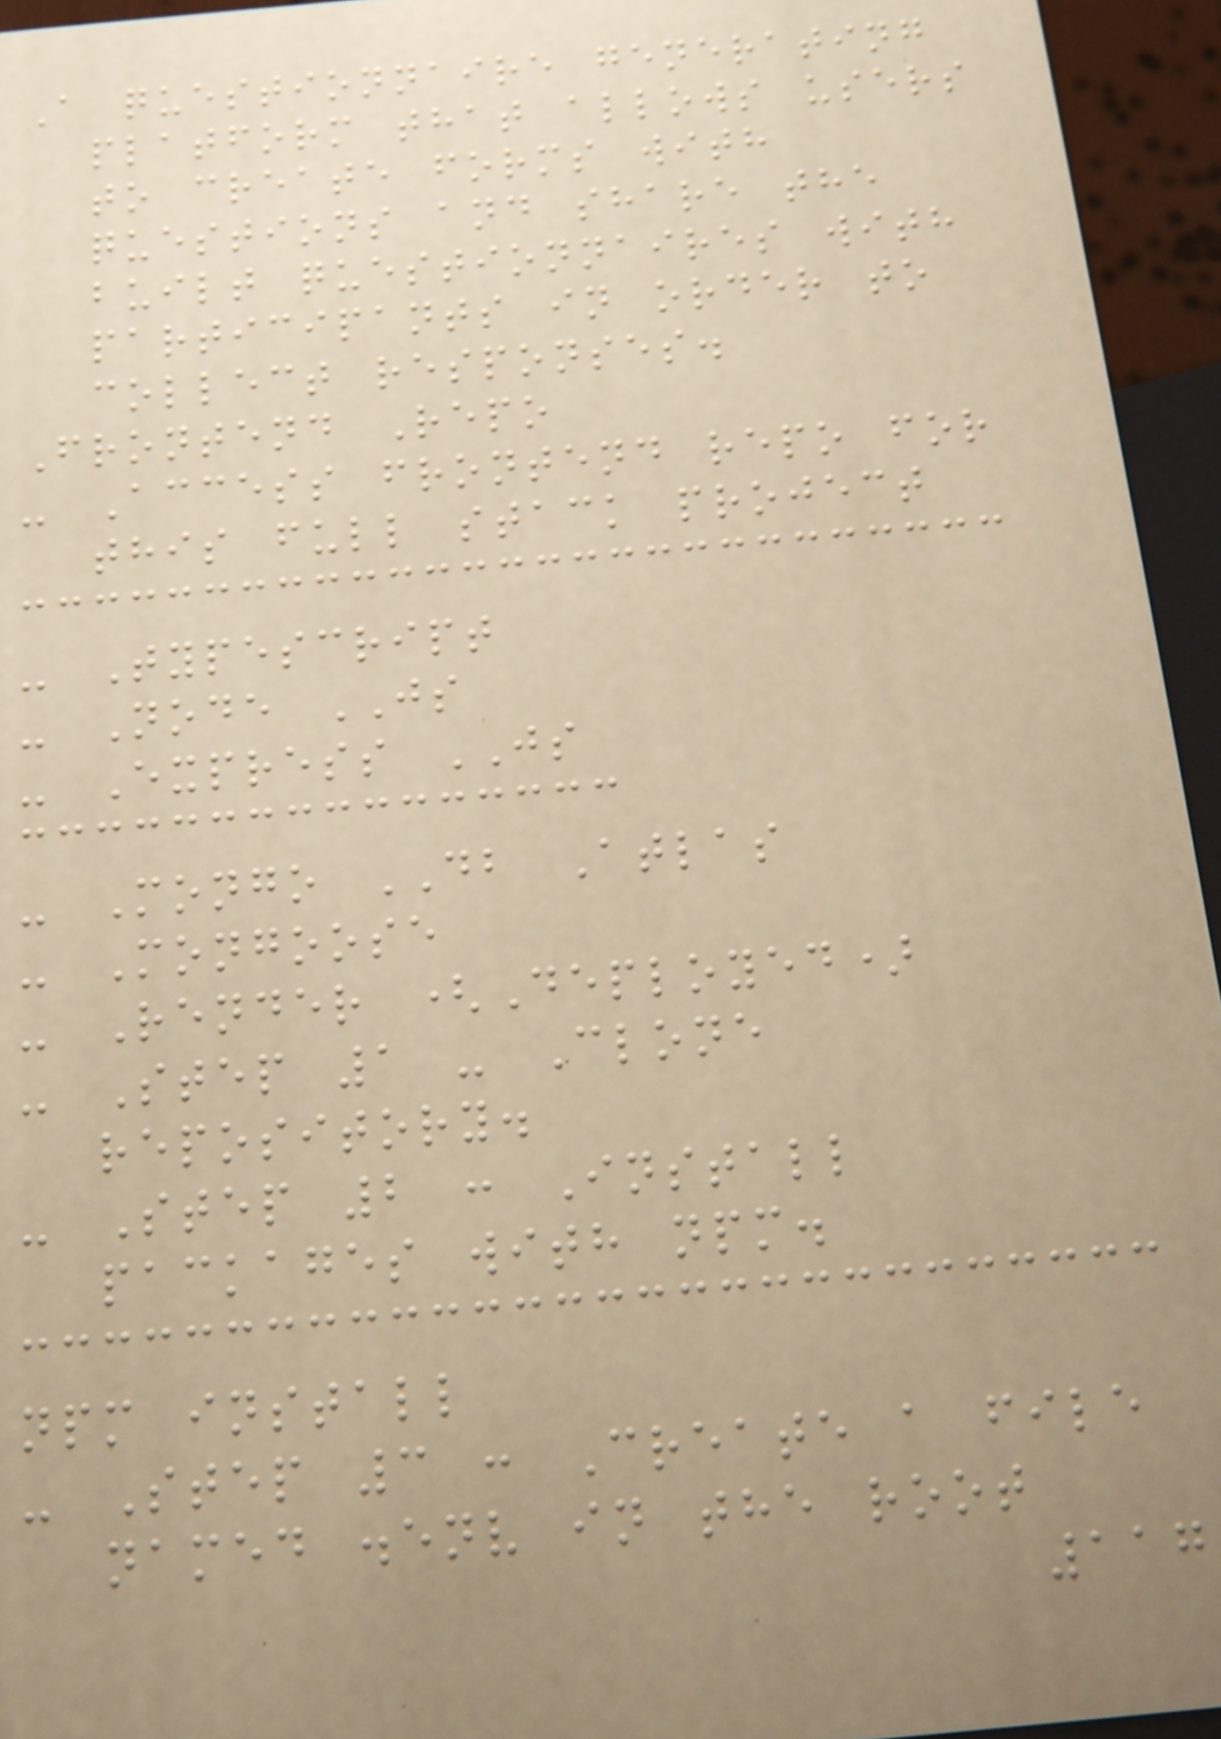A questionnaire generating
platform that allows users
to create forms with
questions and share the
built questionnaires with
participants in order to
collect responses.
Frontend Repo
- Access frontend repo for
this full stack project
- Typescript
- Node JS
- Express JS
- Mongo DB Atlas
- Mongoose
- Render (Deployed)
- Step 1 - Clone
repository.
- Step 2 : Install
packages with npm.
npm install
- Step 3 : Create a file
named .env in the root
117
